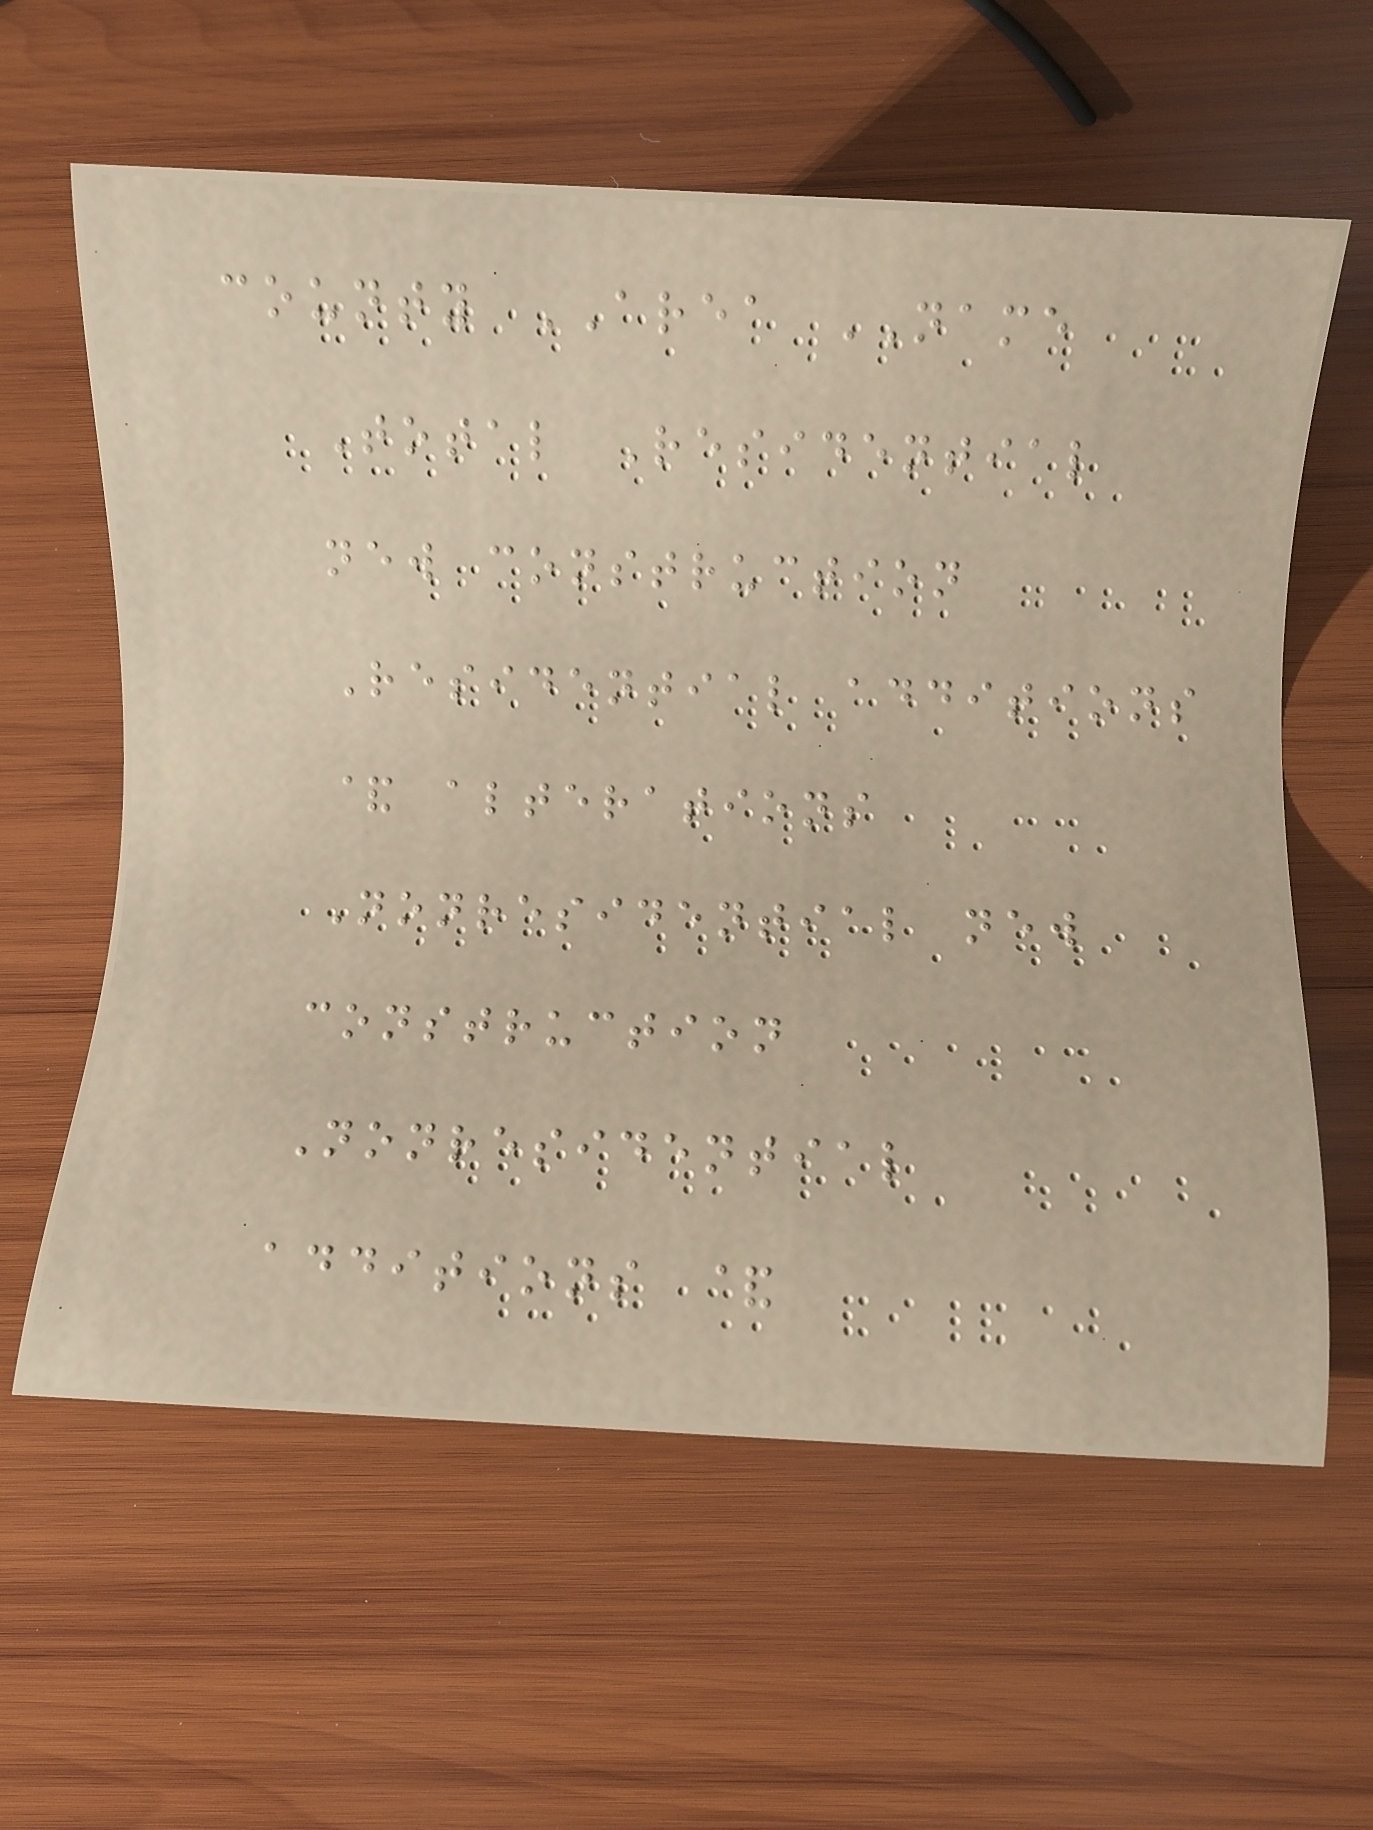county AREA NAME
Total Residential
new construction
Residential additions
& alterations
Nonresidential new
construction
Nonresidential
additions &
